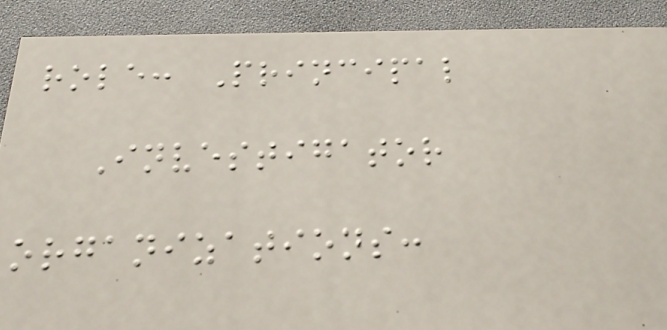role: Principal
Investigator
organizations:
